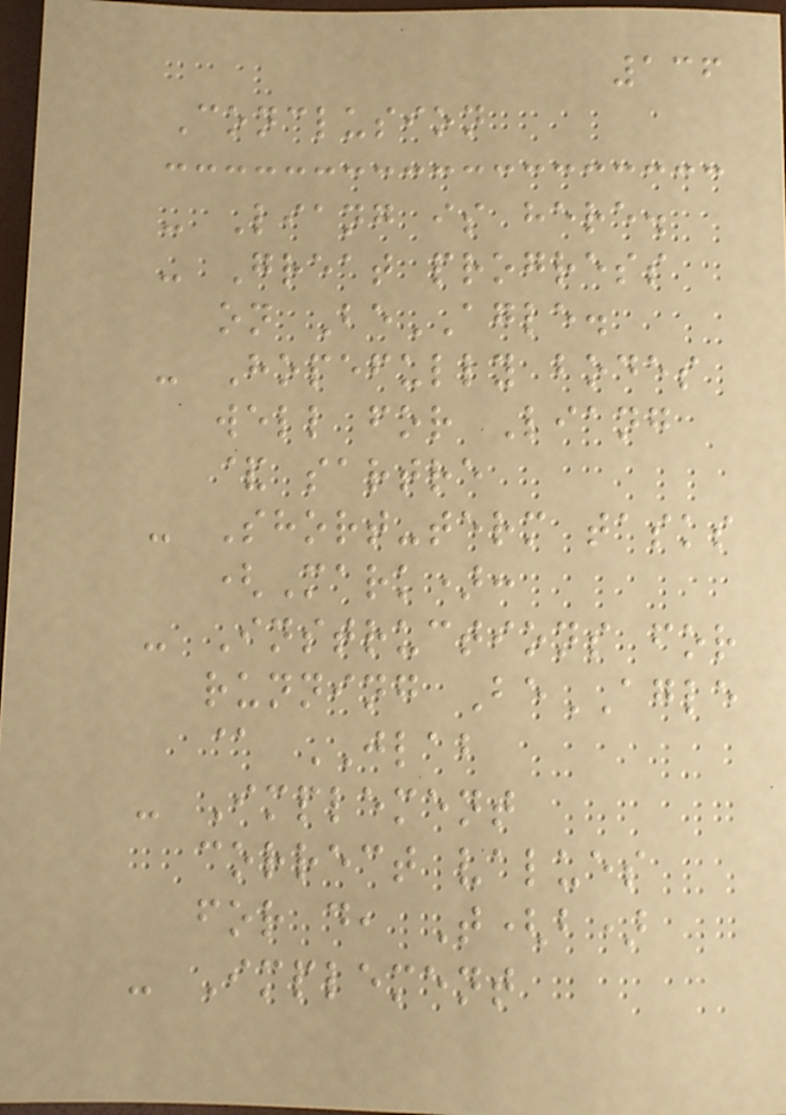136
Conclusion
- Liang is here.
- Great progress
on BeAGLE.
- Hopefully bodes
well for Liang
& sartre
- Short-term tasks
(Mark):
- Instructions for
running BeAGLE
@ JLAB
- Implement
correct values
for d, T(b)
- Implement
